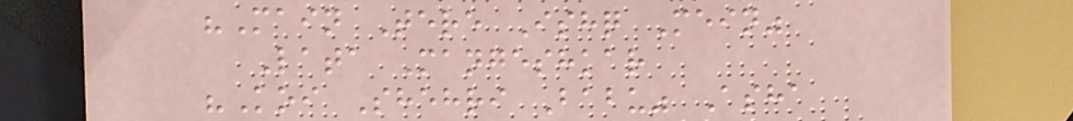"Main Tere Ishq Mein"
Lata Mangeshkar
"Koi Shehri Babu" Asha
